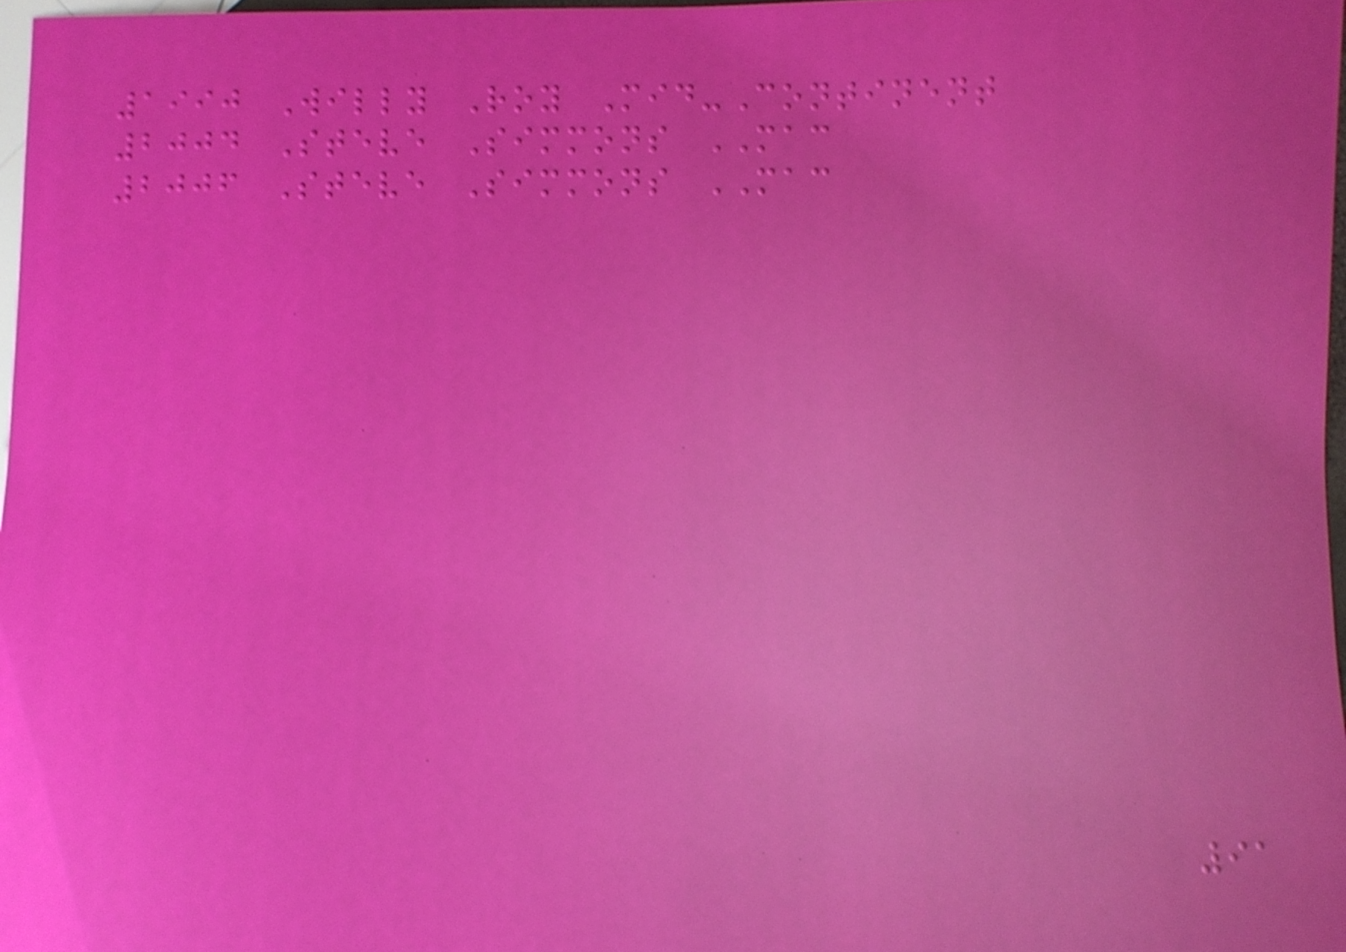1990 Willy Roy Mid-Continent
2004 Steve Simmons MAC
2006 Steve Simmons MAC
91
